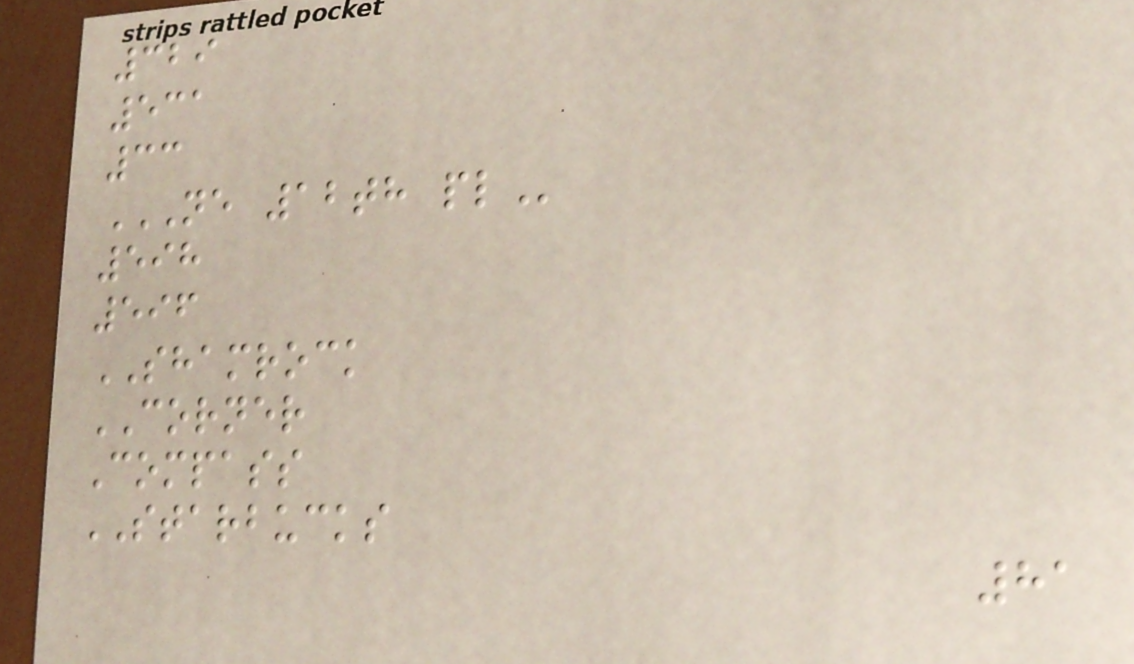329
531
33
NE 12TH PL
598
596
SHAMROCK
CORNER
Compass
STARBUCKS
81
